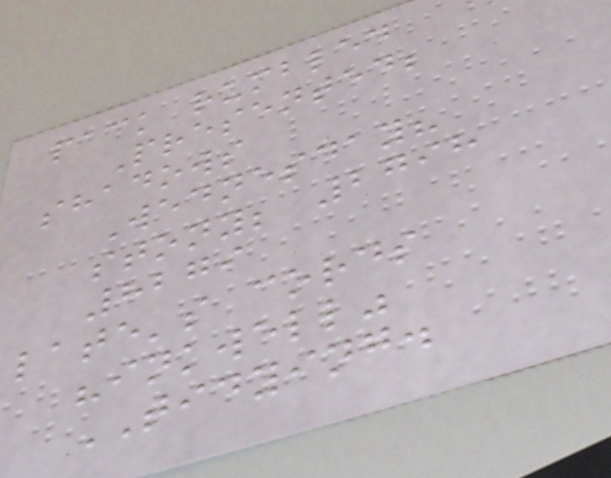pack rumbled
Presented;
shadows
Wednesday?
stony; 2798
8279
late's cords
"inkwell"
TIDYING.
